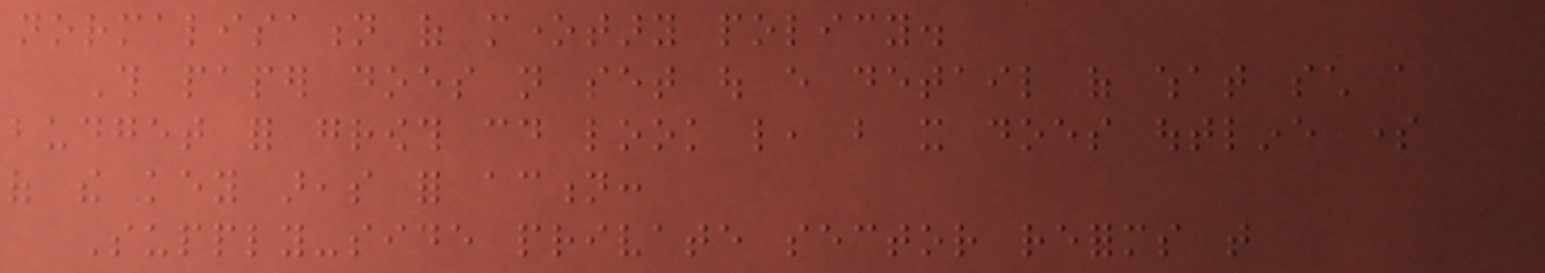normalisation of monetary policy.
This paper does not set out every detail of what such a
budget for growth could look like, but it does outline some
of the key areas for action:
Supply-side private sector reforms that
